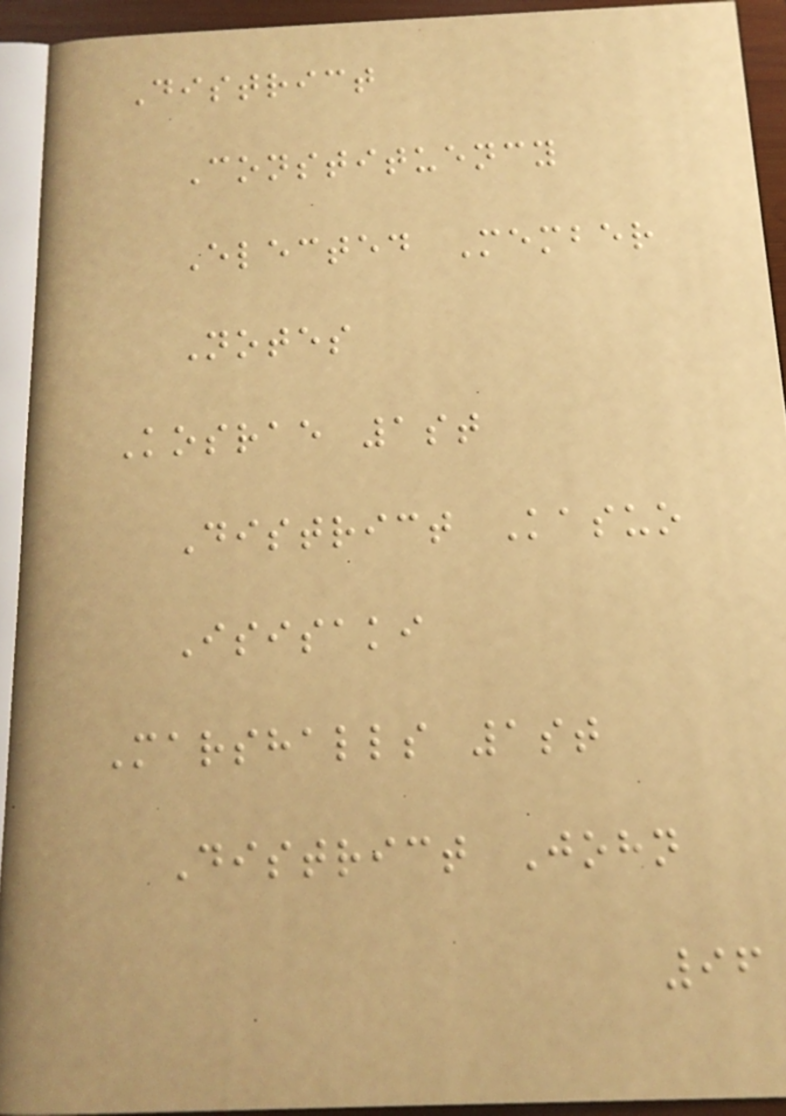District
Constituency
Elected Member
Notes
Kosrae 1st
District Kasuo
Isisaki
Marshalls 1st
District John
96
